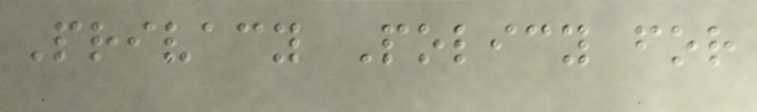Privacy Policy for
